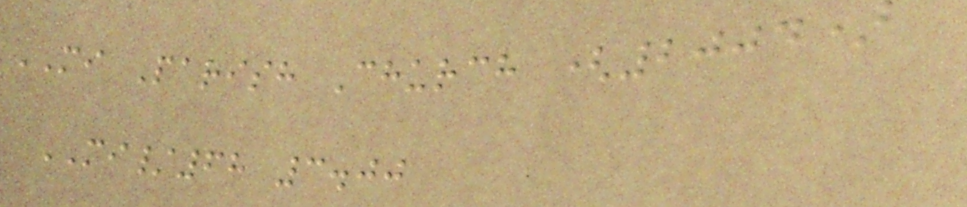MI Parish Church (2004)
MI/68 3.00
